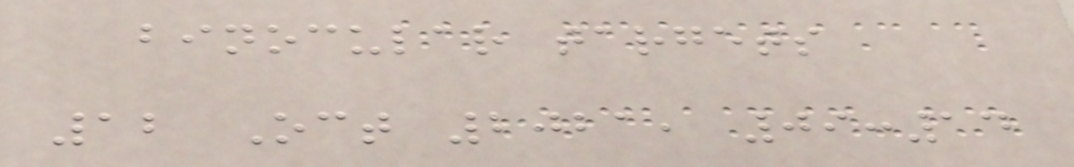binocular targets
12 Oct 2021, 09:14
